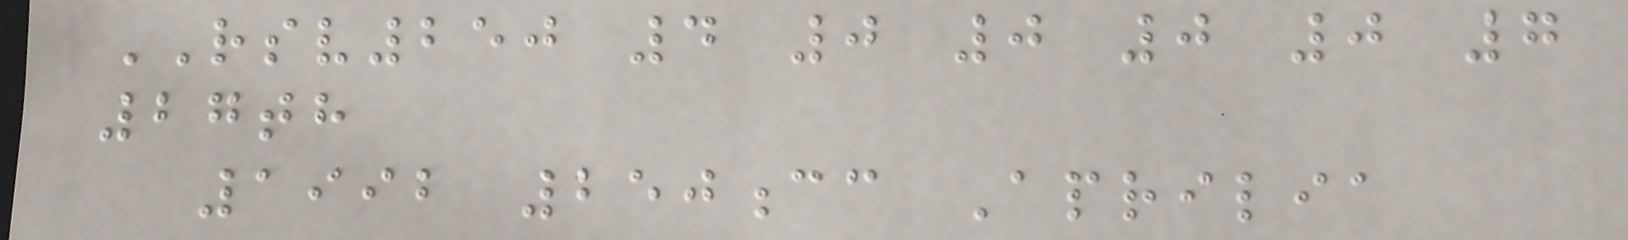RSV250 4 0 0 0 0 7
27th
1992 250cc Aprilia
